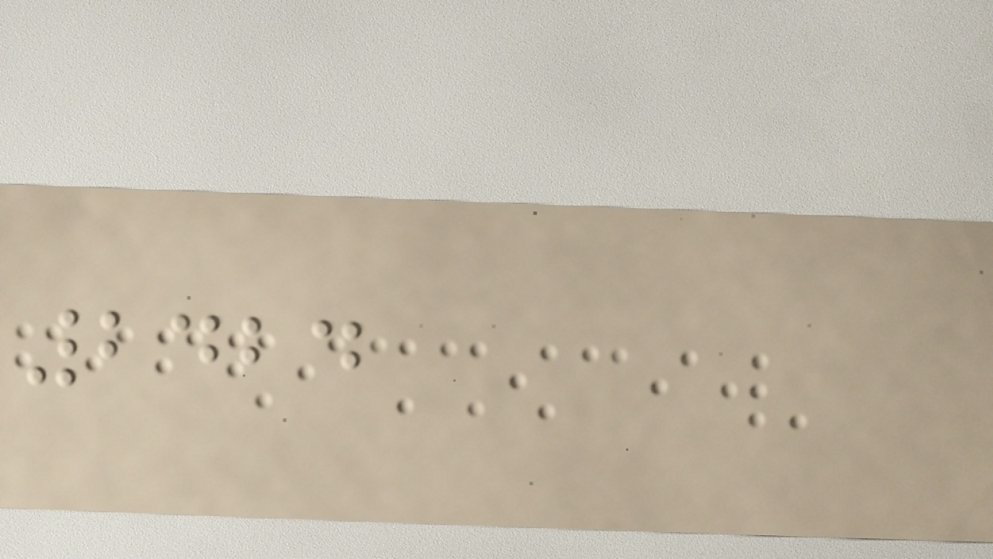2424
